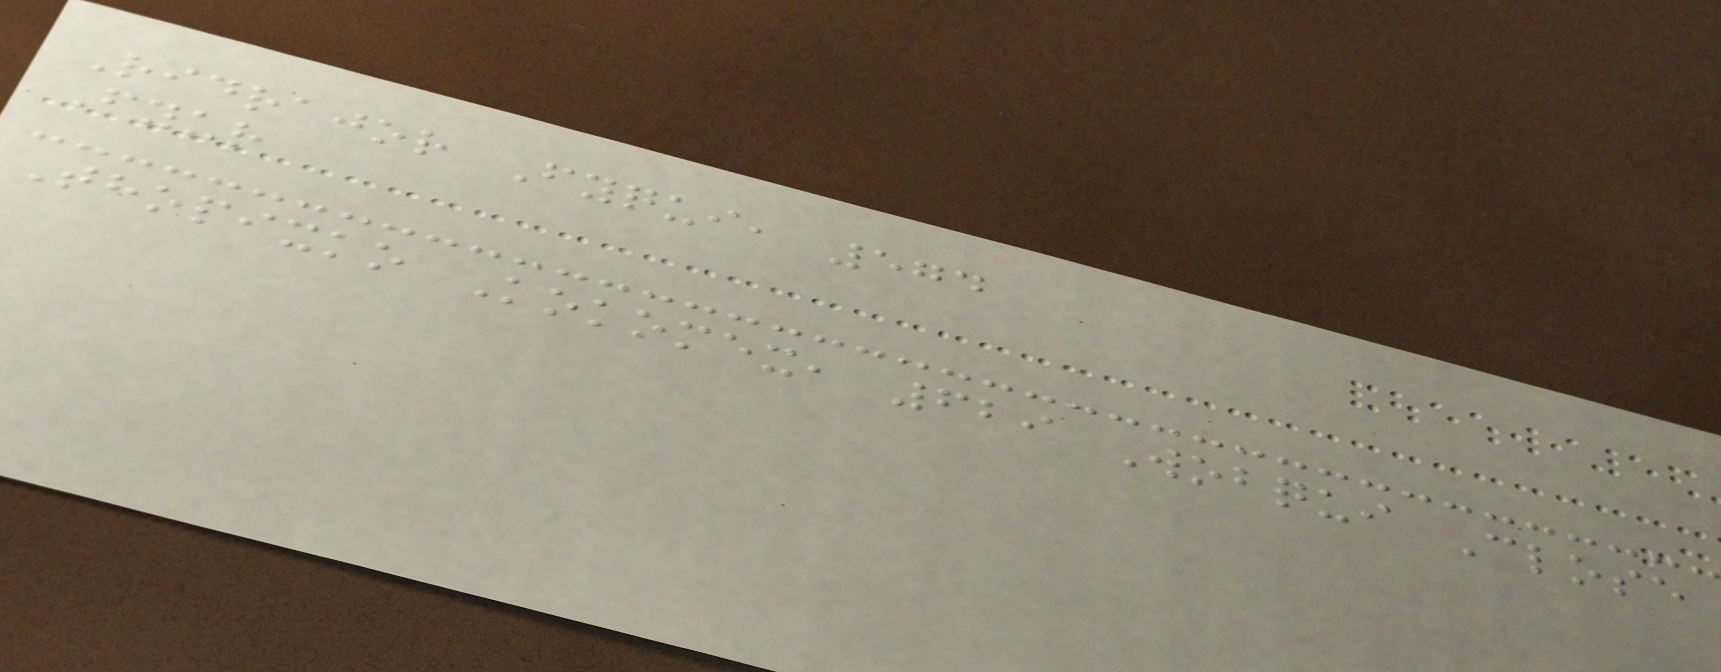Ridrajor Fyqui, 574
Fyur
Thopixko Kokomex, 629 Wobqui Close
